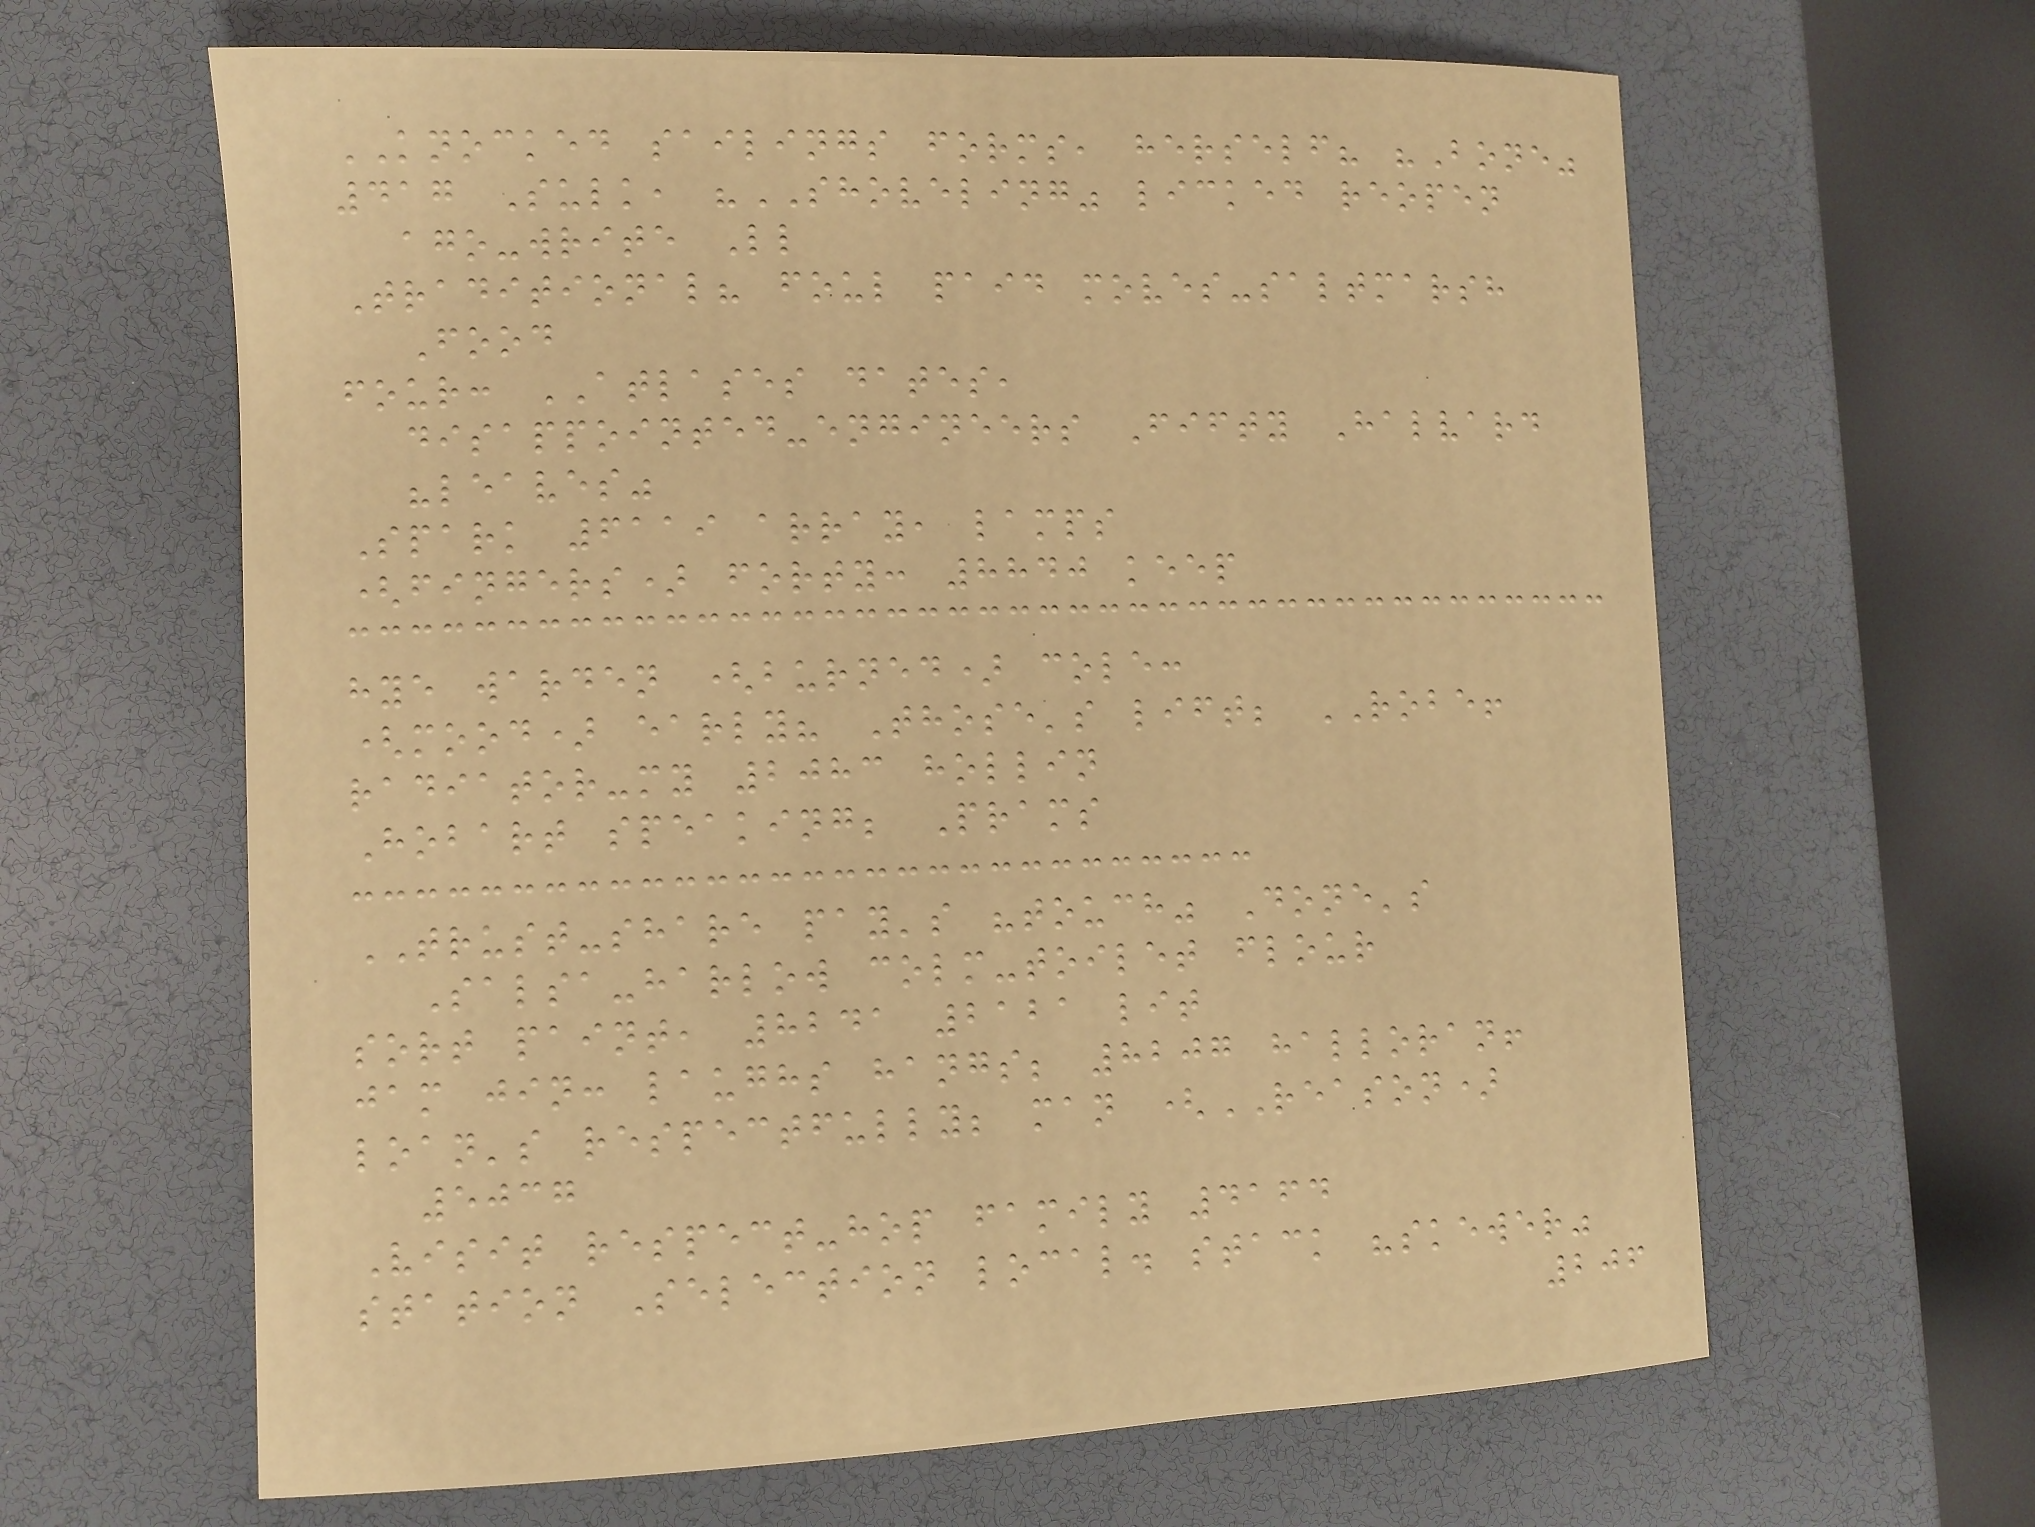KNOCKED sailings forms, herself? "Bone"
417 Sulk, "SHOVELING" licked reopen
ago-write Ll
Traditional? foul paid moves-saltmarsh
Food
four: ATLASES dates,
disappointed-engineers Fifty Halvard
"leaves"
Spark 6119 array, lamps
(fingers) forty: 8840 keep
hye warden (burned) cole:
(mood) early? Those's lift; ROBE!
radiator-my 2083 hollin
Hobart speaking; Prams
TRUST-share pay's "touch" Done's
Salsa-harlow colm-toilet flour
sort paint, 8241 2121 lit
jam jin: laughs hangs; 8207 halloran!
loan's respectfully; man (REASON)
5037
Visit respect-hop family 4164
station Selection local. stack "skewer"
206
